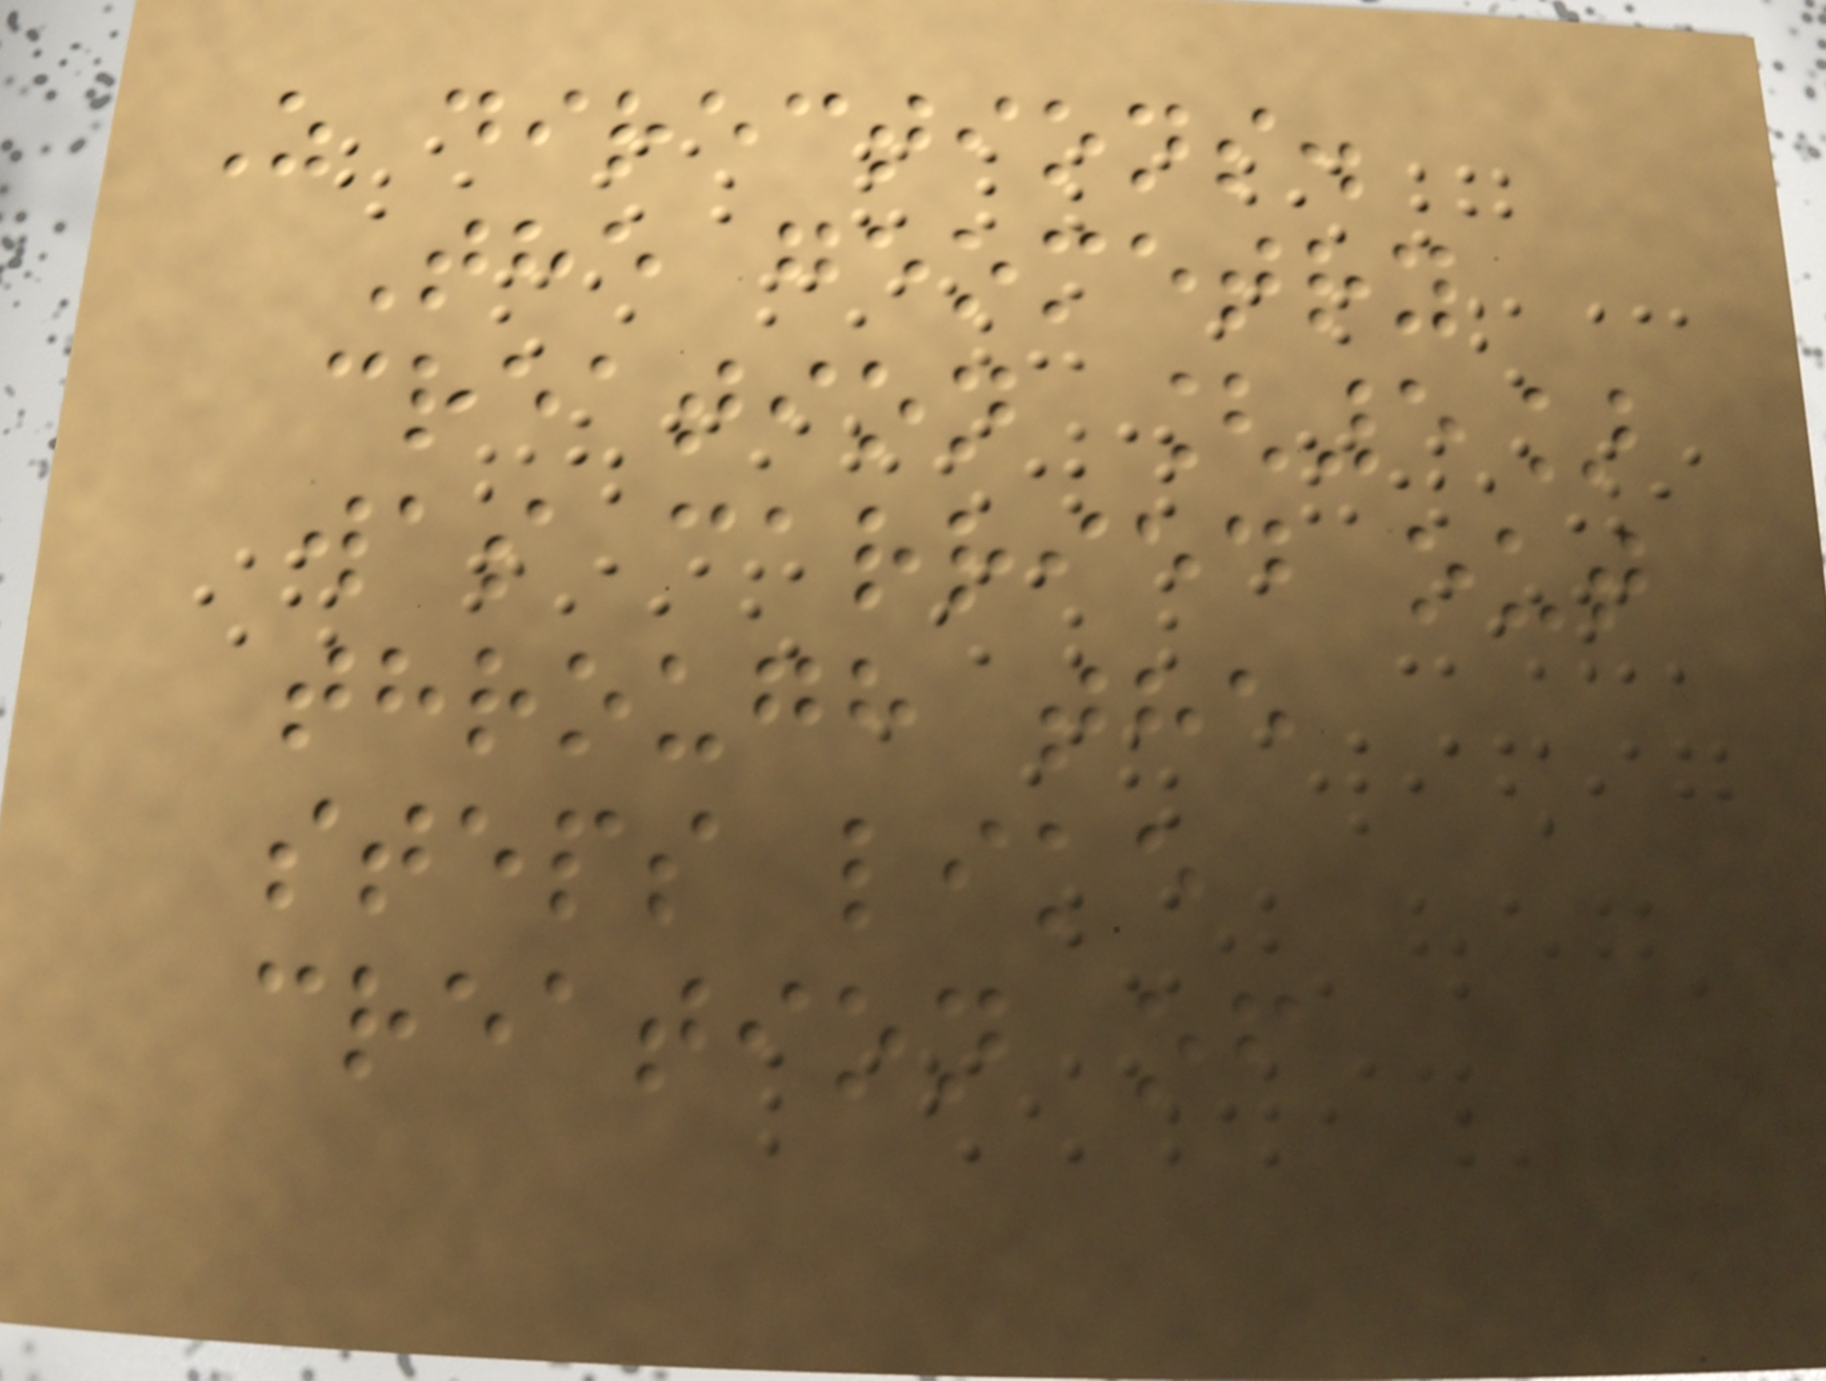Z directions.
The geometry
creation [5]
was carried out
through the
steps like
creation of
